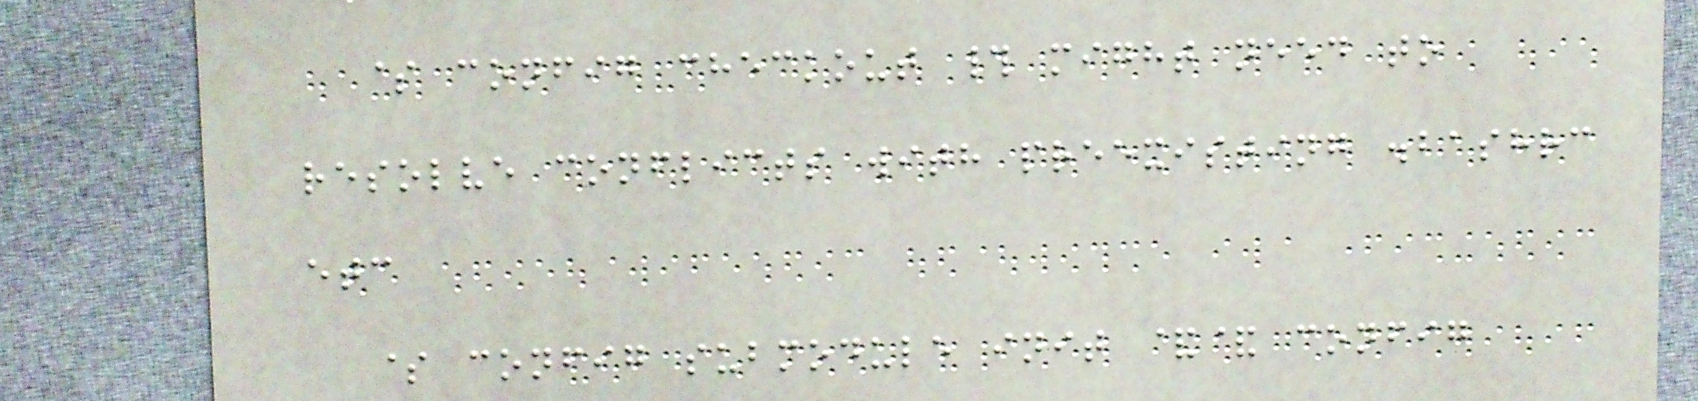$ config checkout # might need to
resolve conflicts with preexisting .bashrc
etc
$ config submodule init && config
